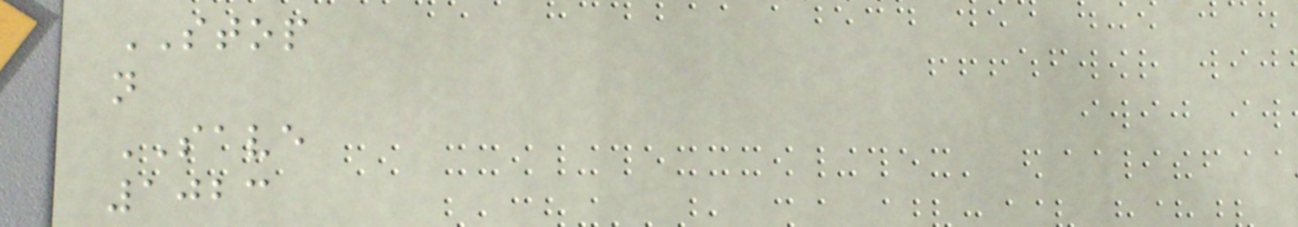STOP
n
SAVE
1023
